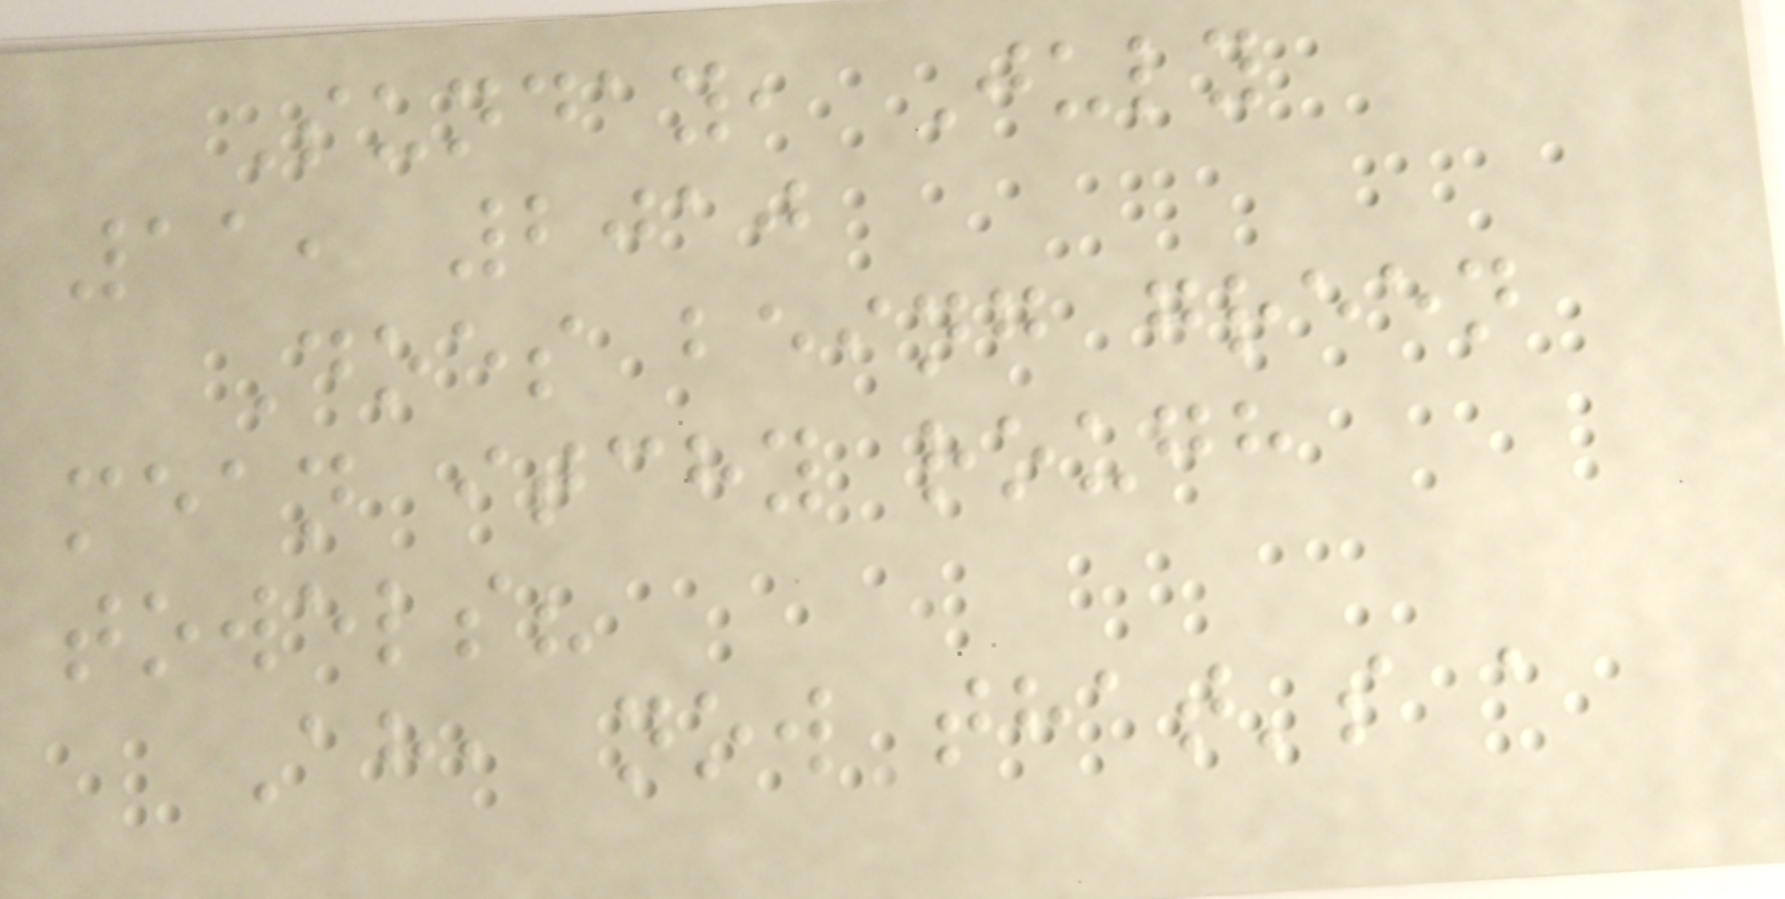Sunday, July
11, 2010
Does being green
mean itchy rough
towels?
Ah, now that's a
